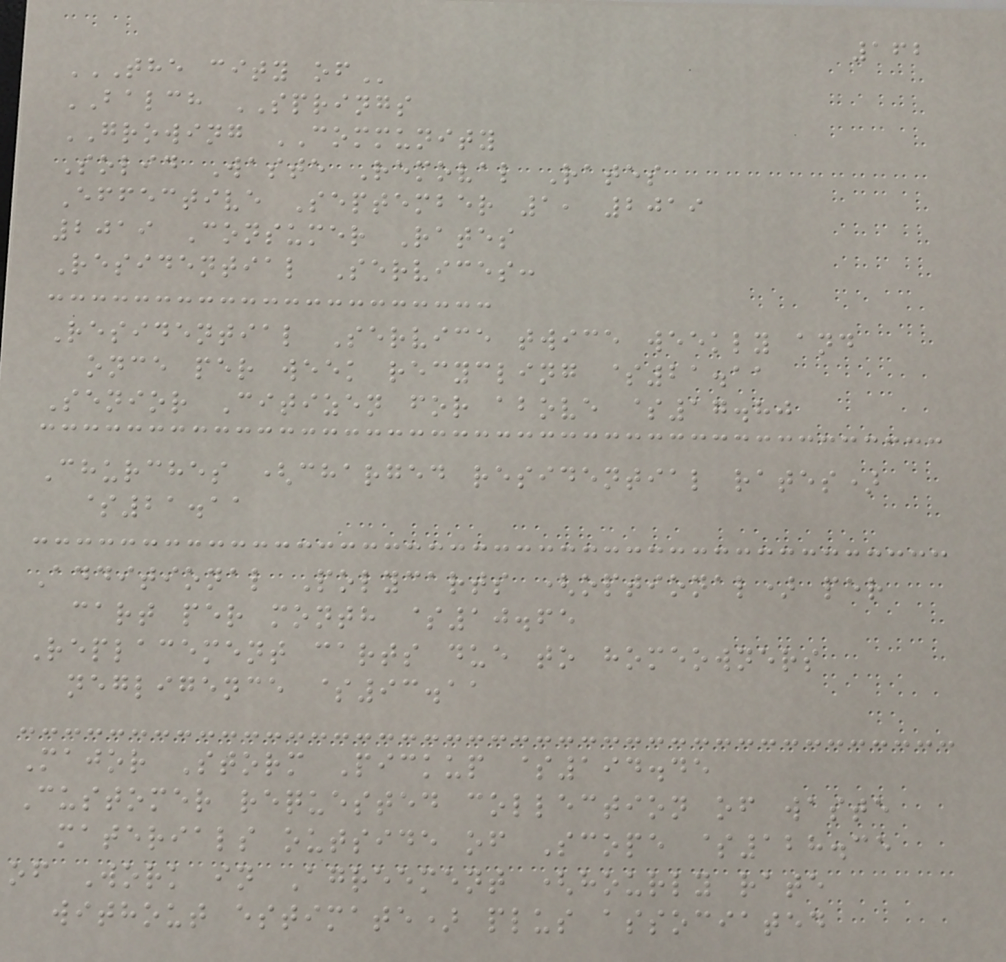162
THE CITY OF
BALCH SPRINGS
GROWING COMMUNITY
Solid Waste Removal Rates
Effective September 1, 2019
2019 Consumer Rates
Residential Services:
Residential Service twice weekly and
once per week recycling $21.11
Senior Citizen for above $17.80
Churches (charged residential rates)
$21.11
Additional Polycarts (optional) per
cart per month $10.65
Replacement carts due to homeowners
negligence $93.11
Major Storm Pickup $194.45
Customer requested collection of waste
materials outside of Scope $128.35
of Work in Agreement (hourly rate
without estimate) plus associated
